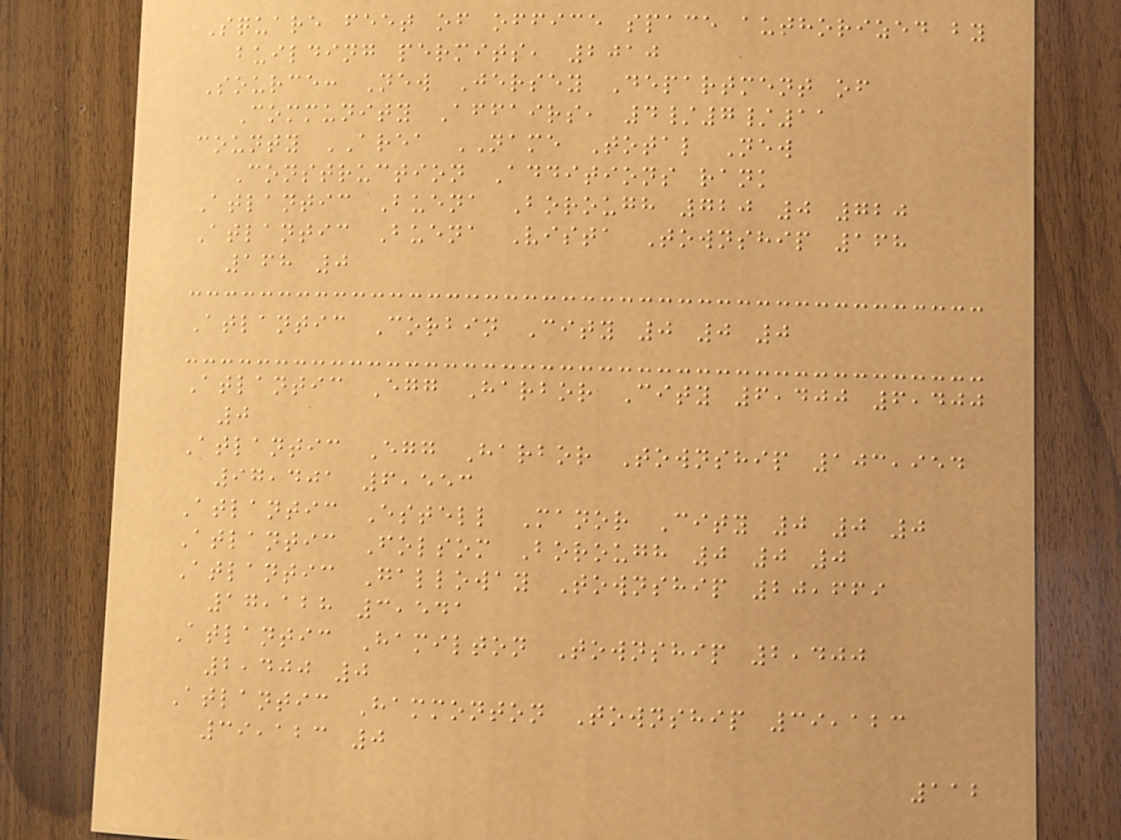Square feet of office space authorized by
building permits, 2010
Source: New Jersey Department of
Community Affairs, 4/7/11
county AREA NAME Total New
Construction Additions rank
Atlantic Buena Borough 720 0 720
Atlantic Buena Vista Township 168
168 0
Atlantic Corbin City 0 0 0
Atlantic Egg Harbor City 6,400 6,400
0
Atlantic Egg Harbor Township 103,954
97,401 6,553
Atlantic Estell Manor City 0 0 0
Atlantic Folsom Borough 0 0 0
Atlantic Galloway Township 20,669
17,128 3,541
Atlantic Hamilton Township 2,400
2,400 0
Atlantic Hammonton Township 39,123
39,123 0
112
